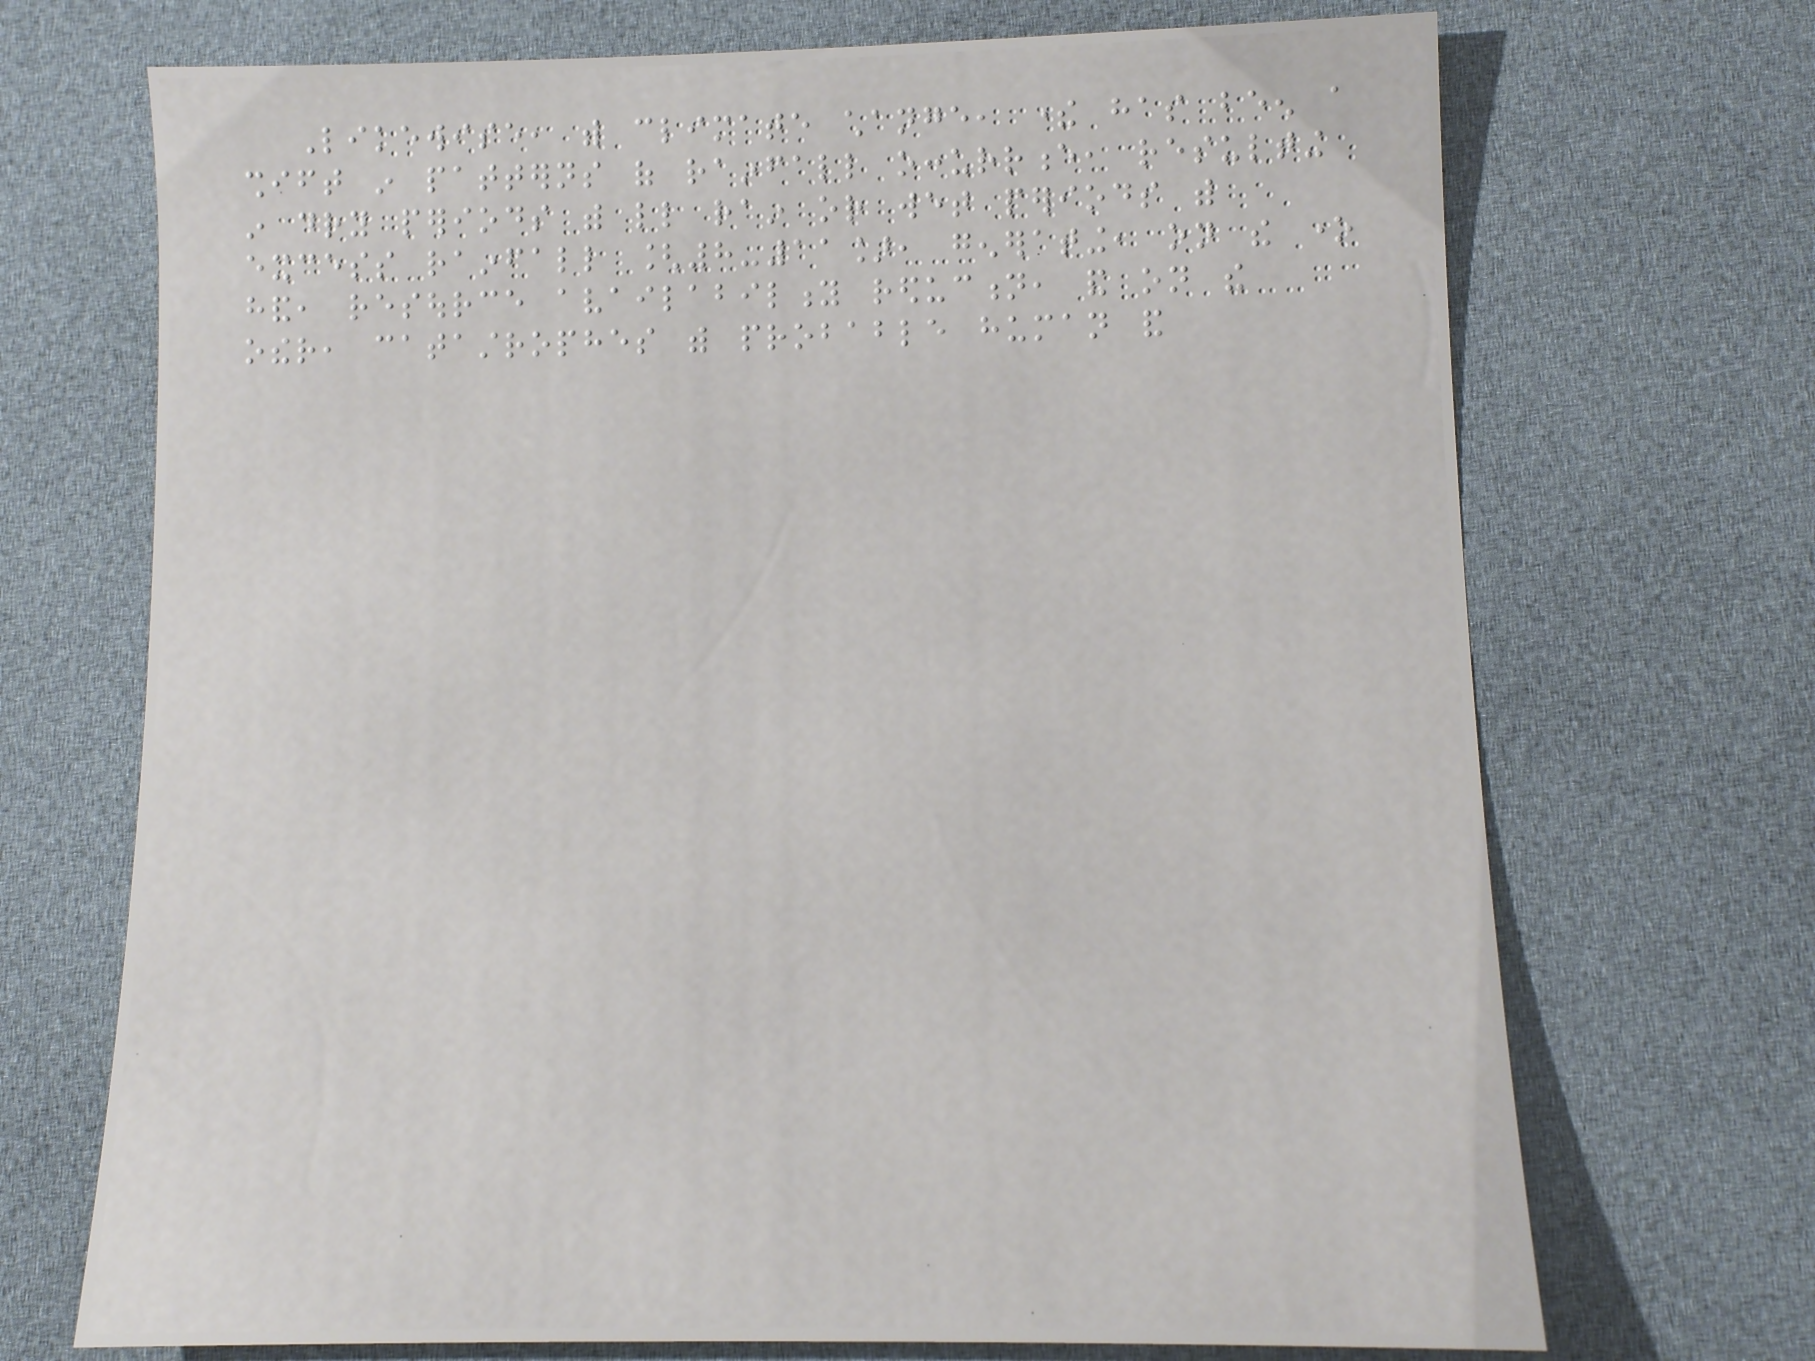Likewise, with climate change, there has been a
shift in patterns of rainfall occurrence, resulting
in dry periods with little rain or wet periods with
excess rainfall [8-11], generating, on the one
hand, resource availability reduction, and on the
other, catastrophes with probable human and
